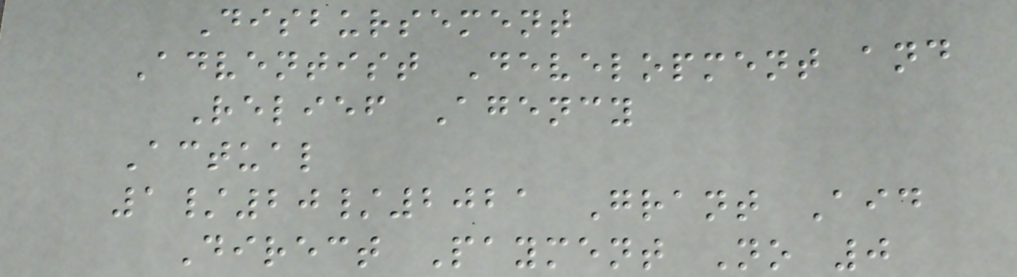Disbursement
Adventist Development and
Relief Agency
Actual
1/20/2021 Grant Aid
Direct Payment No 0
